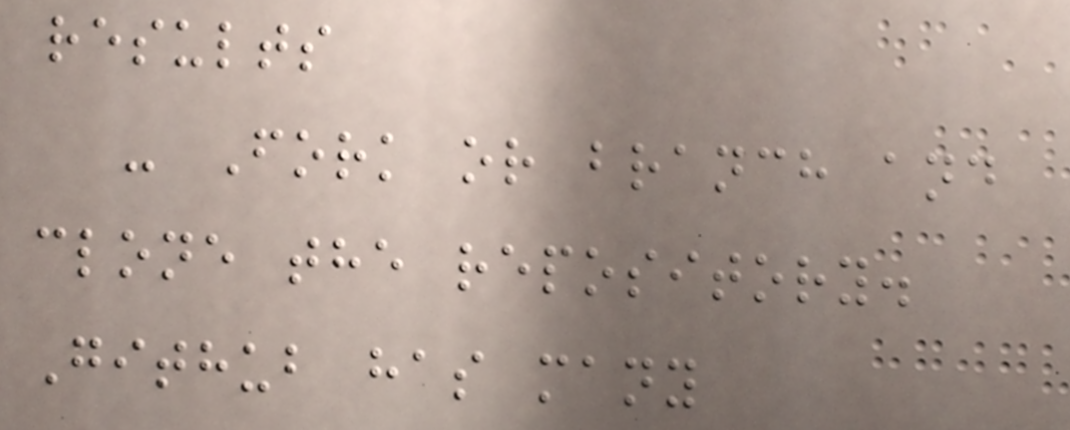results
- Fork or branch and
clone the repository.
Github has many
